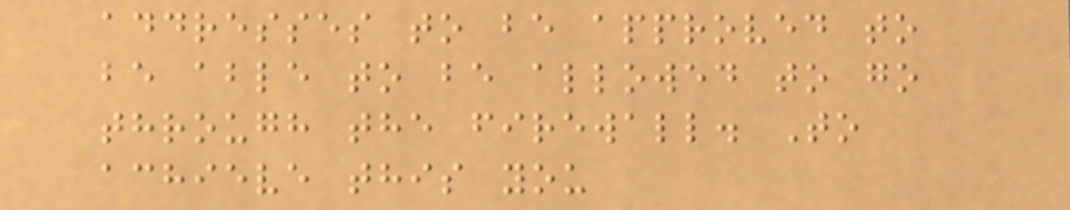addresses to be approved to
be able to be allowed to go
through the firewall. To
achieve this you
